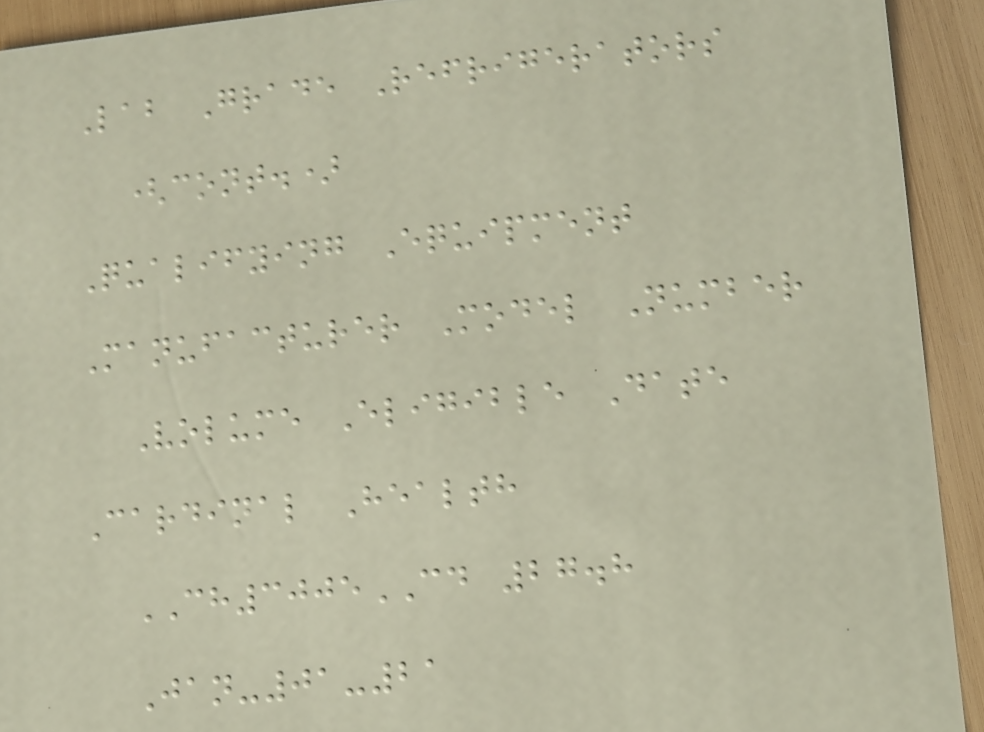Lab Grade Refrigerators
(cont.)
Qualifying Equipment
Manufacturer Model Number
Volume Eligible Date
Cardinal Health
CH3005CD 27.8
Jan-01-21
